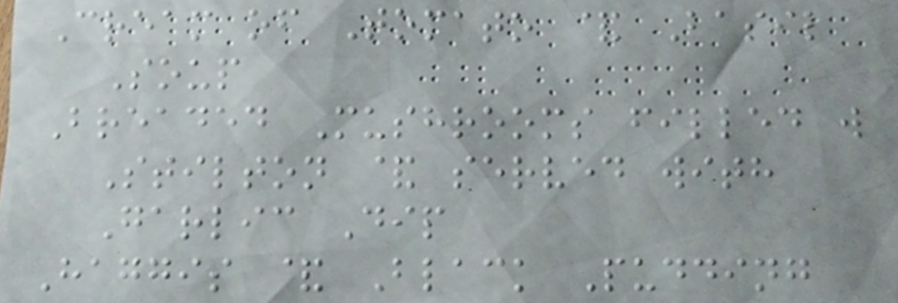Cream of Tomato & Basil
Soup
Breaded Mushrooms filled w
Stilton & served with
Garlic Dip
Haggis & Black Pudding
